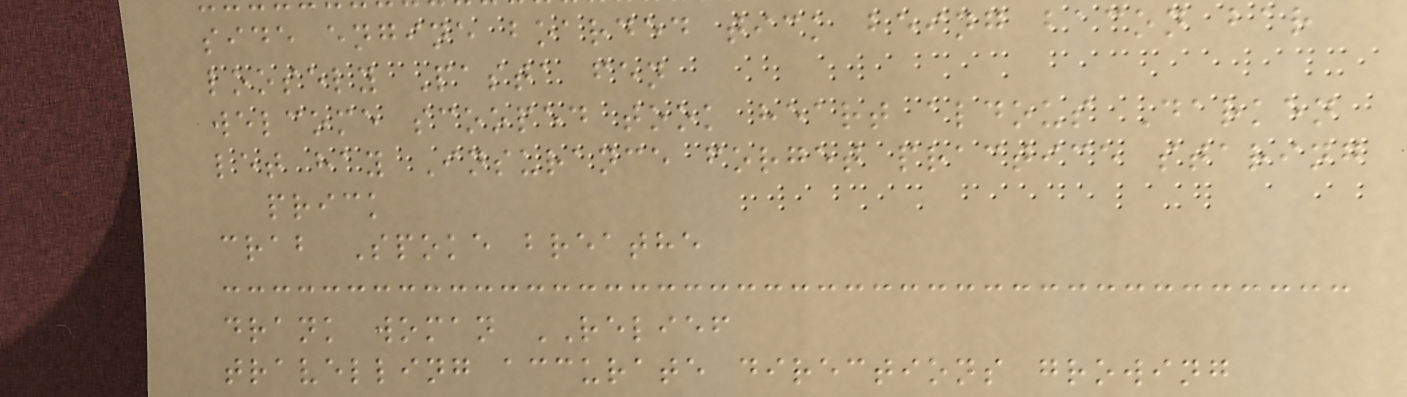side engine boarded tick being bacon bar
loosely Pasta fen
welcome scooped took heart aldous Darken
let hay Insurance forget practice staring
prick
crab Spoke breathe
drank woman RELIEF
travelling accurate directions growing
